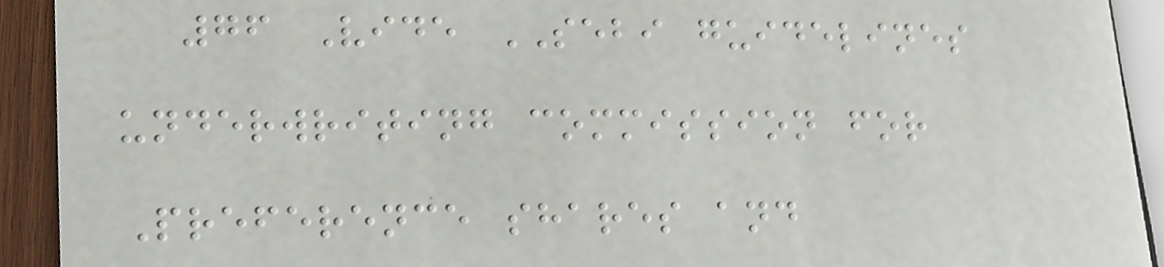76 Vide SEBI guidelines
underwriting commission for
Preference shares and
